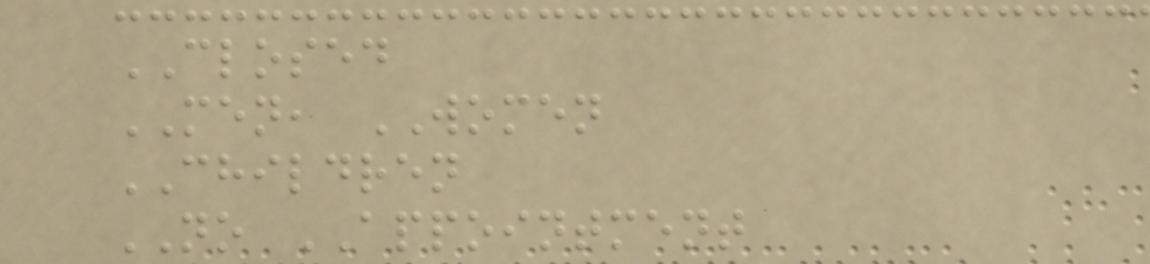CLOSED
MEN, WOMEN
CHILDREN
NO APPOINTMENT
